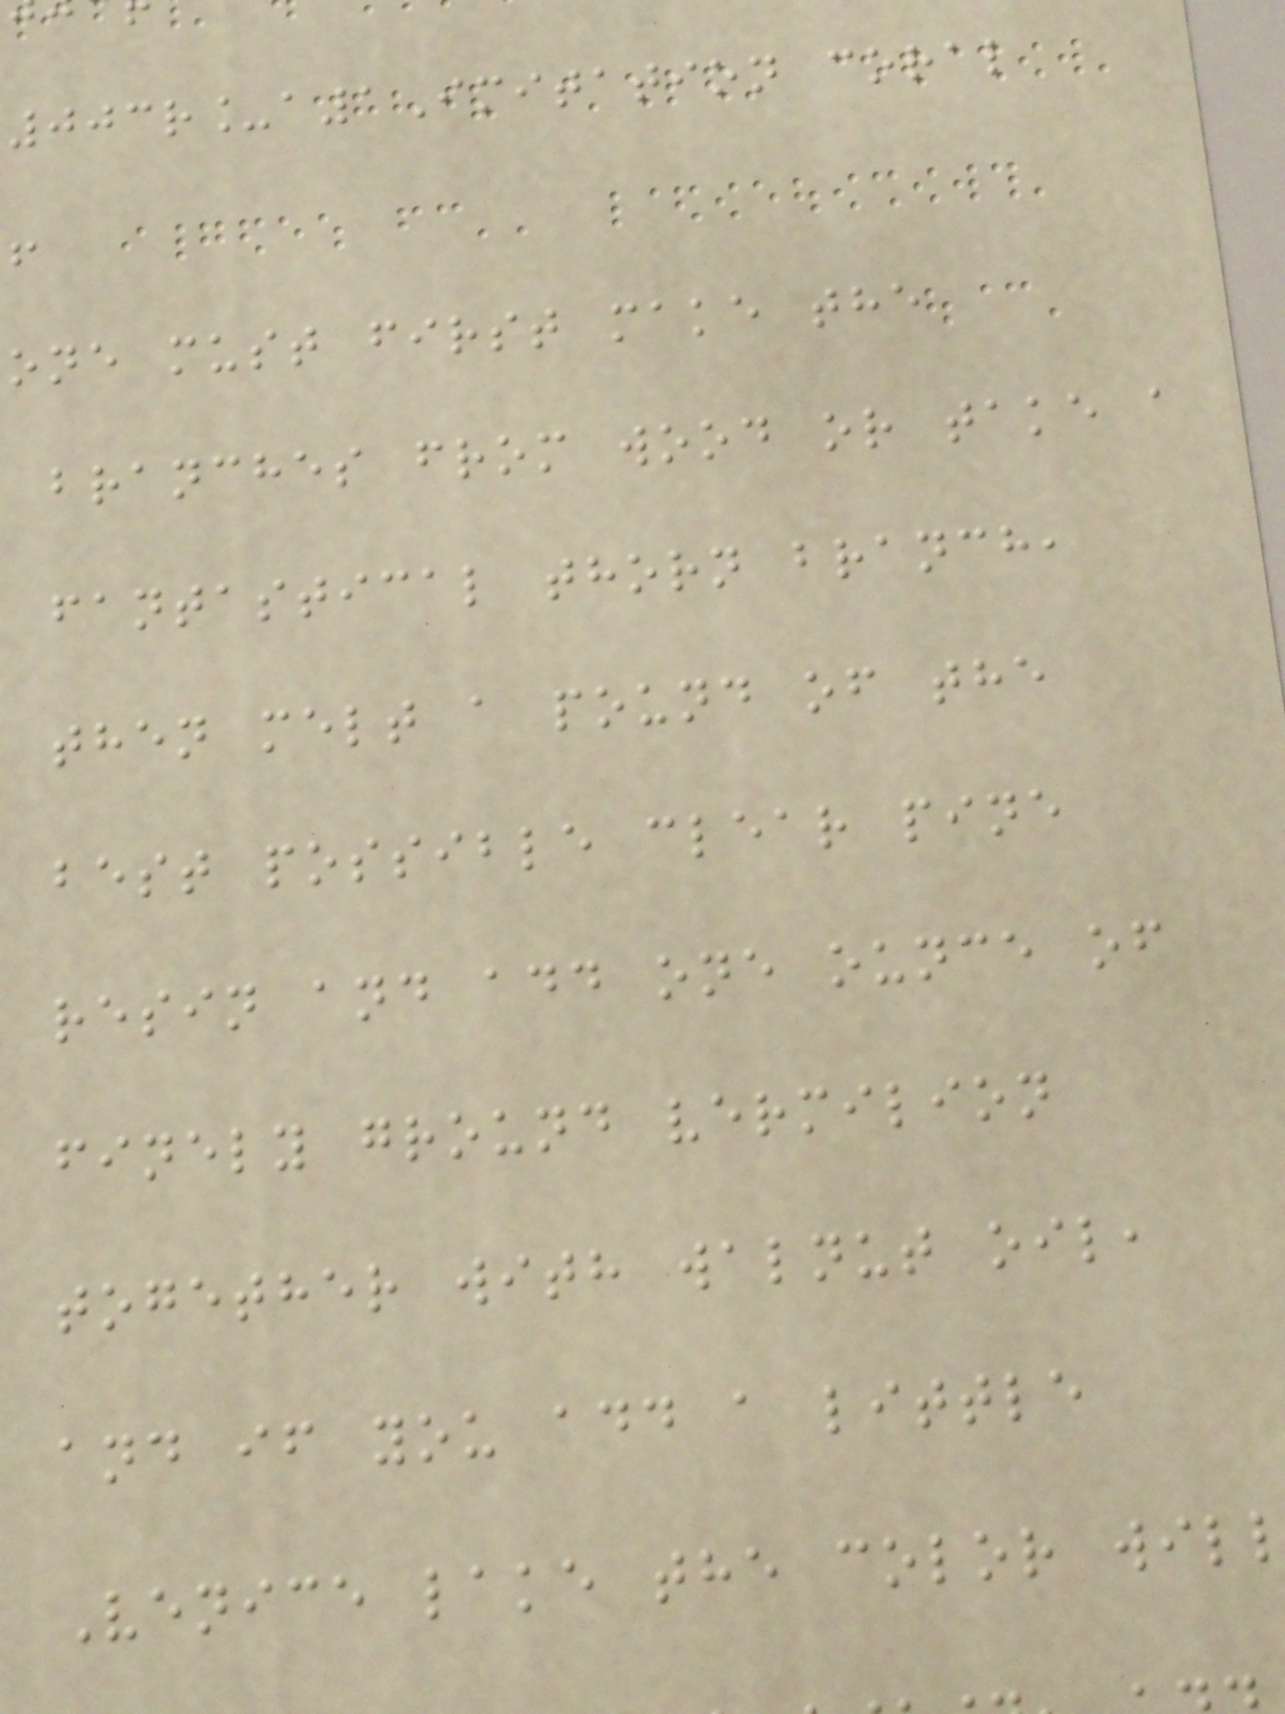003r_a1Imitation coral
one must first make the
branches from wood or take a
fantastical thorn branch,
then melt a pound of the
best possible clear pine
resin and add one ounce of
finely ground vermilion
together with walnut oil,
and if you add a little
Venice lake the color wil
